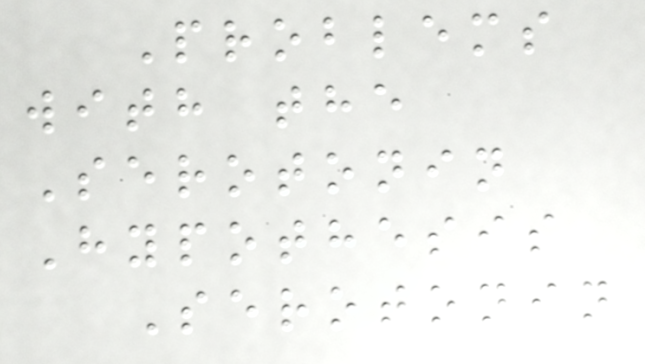Problems
with the
Serotonin
Hypothesis
Serotonin
